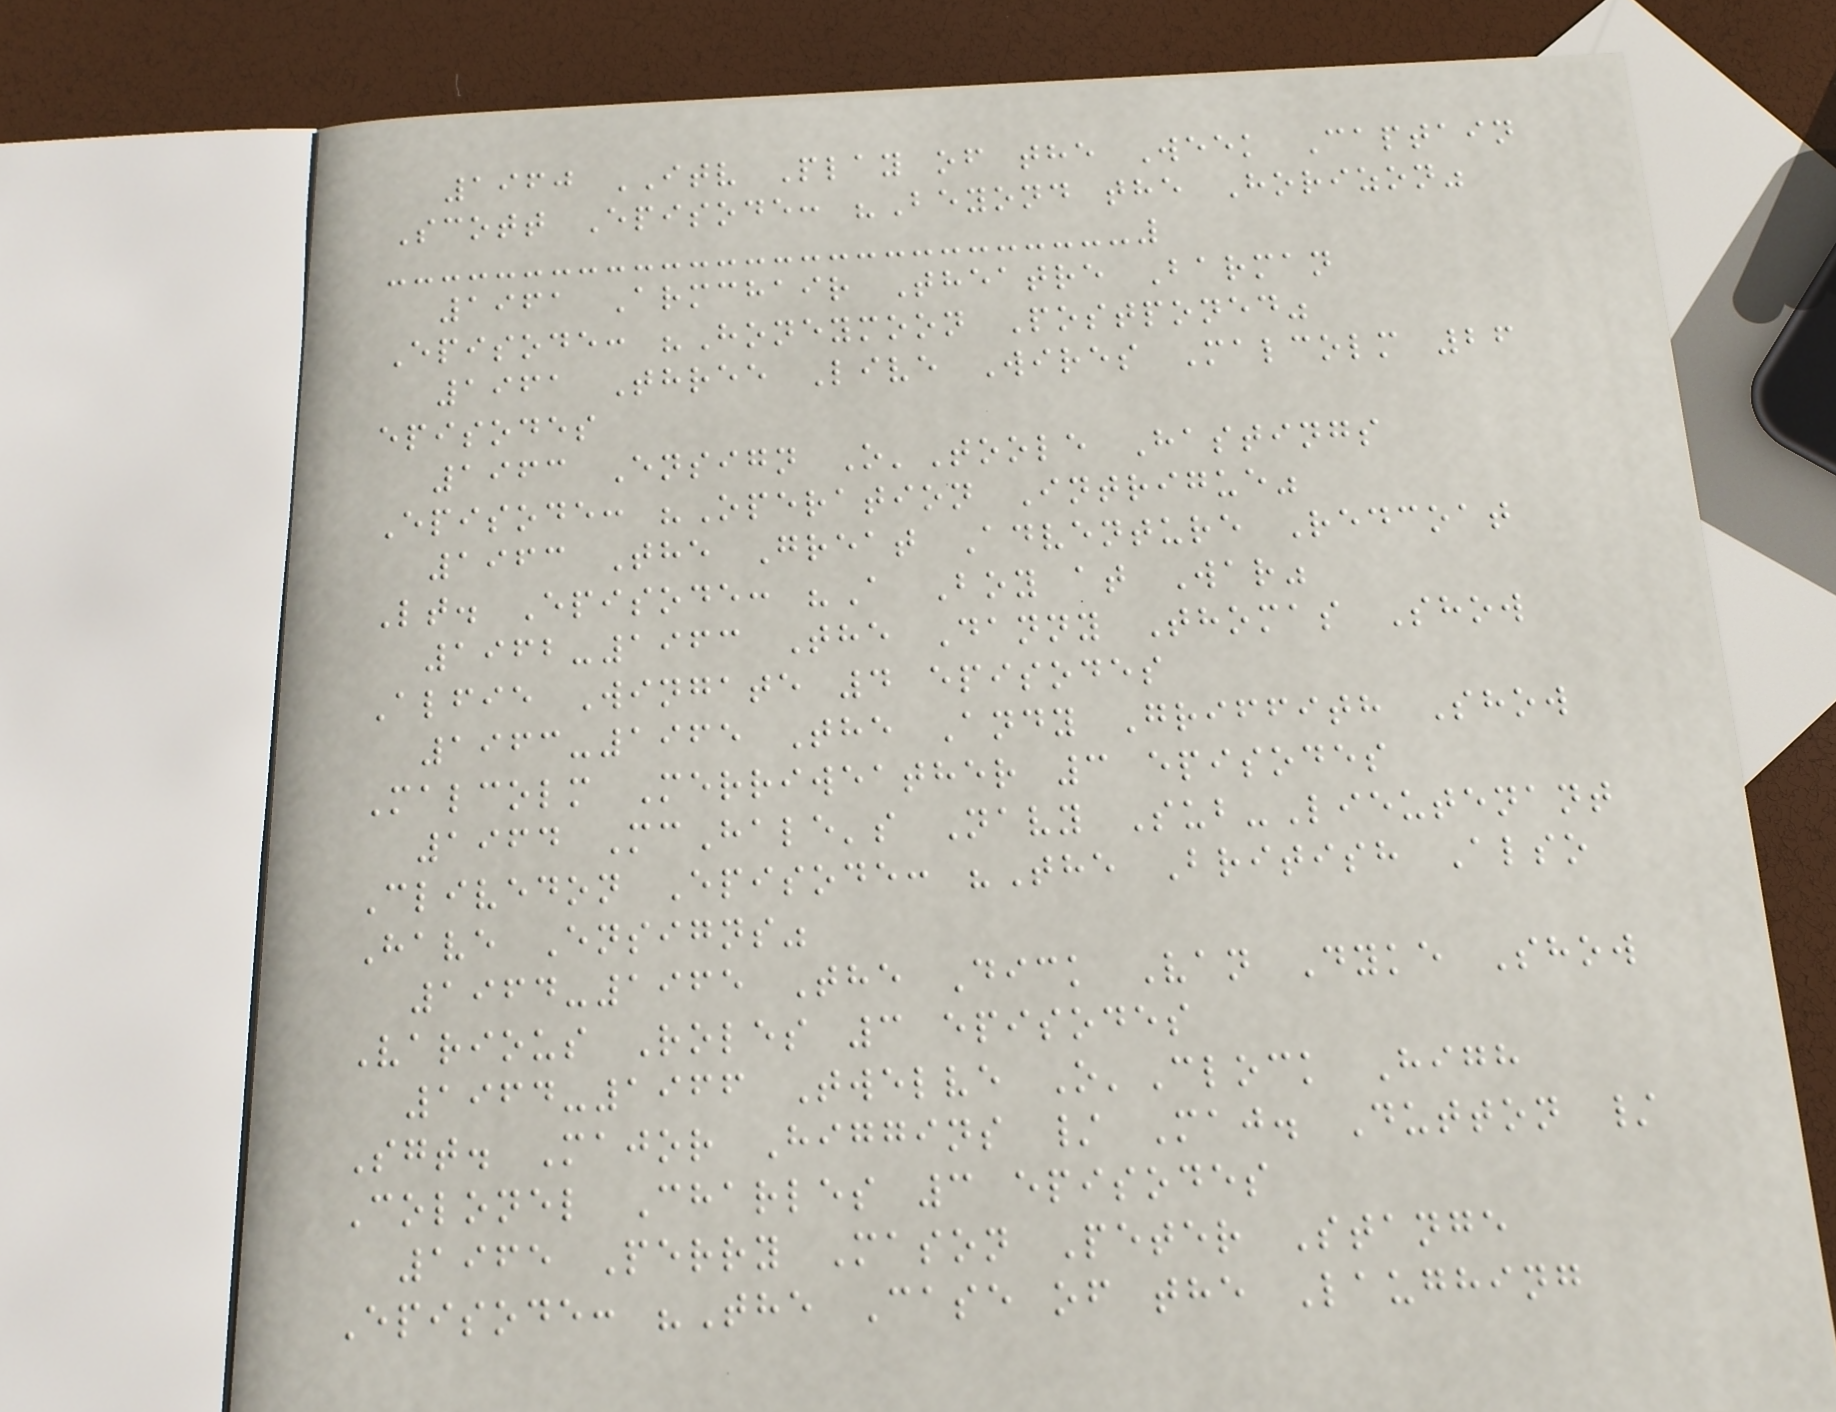1960 ITV Play of the Week Captain
Scott Episode: "Beyond the Horizon"
1961 Armchair Theatre Barman
Episode: "Honeymoon Postponed"
1961 Three Live Wires Malcolm 26
episodes
1963 Ensign O'Toole Hastings
Episode: "Operation Intrigue"
1963 The Great Adventure Redcoat
Lt. Episode: "A Boy at War"
1962-1963 The Danny Thomas Show
Alfie Wingate 4 episodes
1963-1965 The Andy Griffith Show
Malcolm Merriweather 3 episodes
1964 McHale's Navy Sub-Lieutenant
Clivedon Episode: "The British Also
Have Ensigns"
1964-1965 The Dick Van Dyke Show
Various Roles 3 episodes
1964-1966 Twelve O'Clock High
Sgt. Major Higgins / Maj. Dutton /
Colonel Charles 3 episodes
1965 Perry Mason Peter Stange
Episode: "The Case of the Laughing
